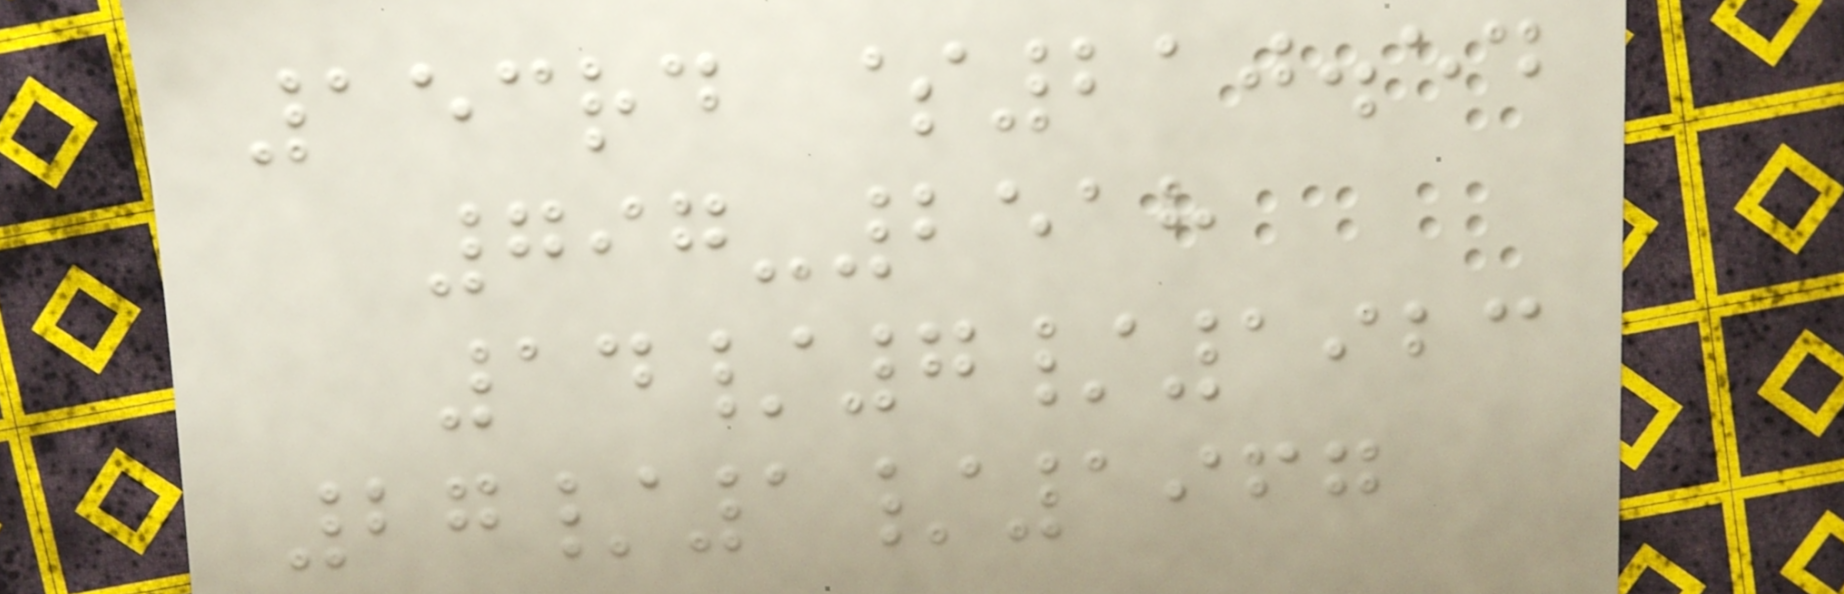153rd $210.54
797-2518
14/7/1923
27/1/1967
